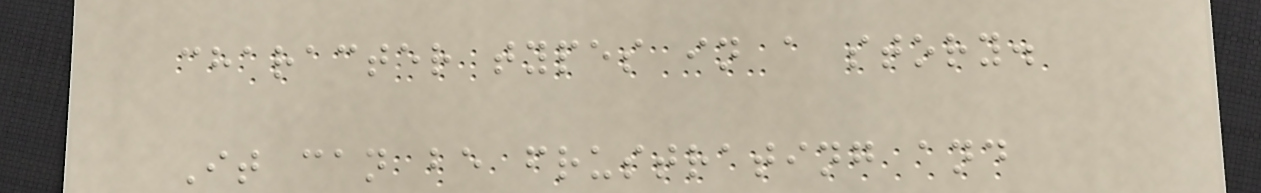character types in a story.
It can be frustrating and
